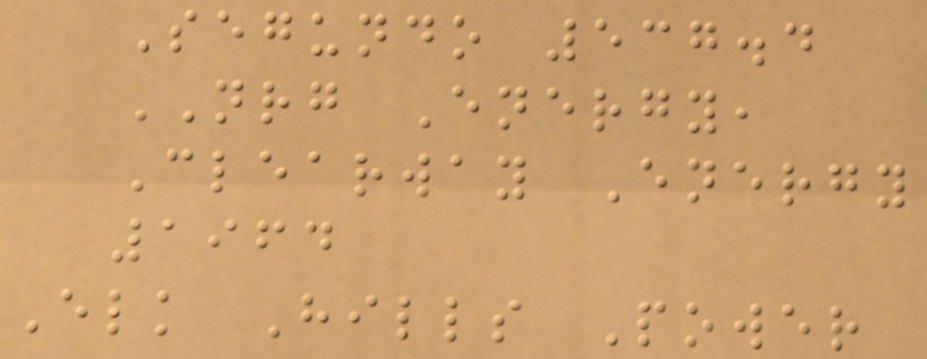Segundo 537.4
NRG Energy,
Clearway Energy
1964
Elk Hills Power
